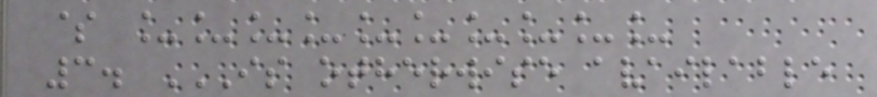$ __________
3. IS OTHERWISE AVAILABLE
